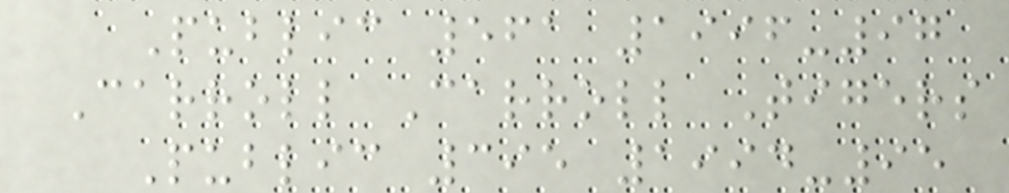Public 561 1996-97
Carroll Carroll Tigers
Public 395 1994-95
